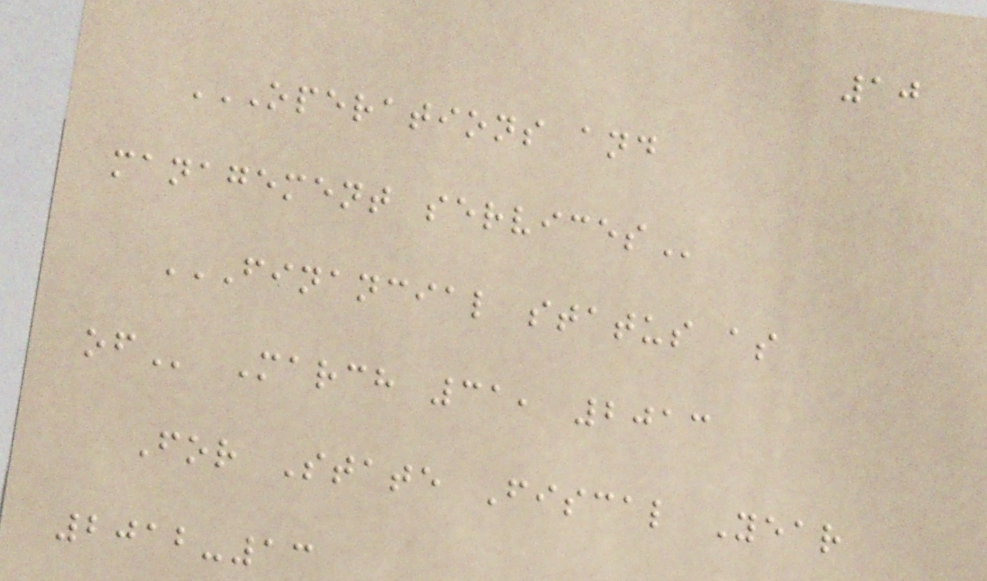10
OPERATIONS AND
MANAGEMENT SERVICES
FINANCIAL STATUS AS
OF March 31, 2013
For State Fiscal Year
2012-13
